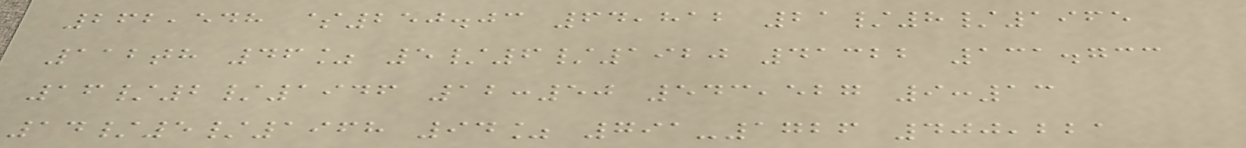262,548 $250.03 64,812 21/8/1965
112th 46% 5/6/1920 41322 131.733
16/2/1946 12:50 543,527 9:13
14/5/1968 94% 791-1726 400,221
